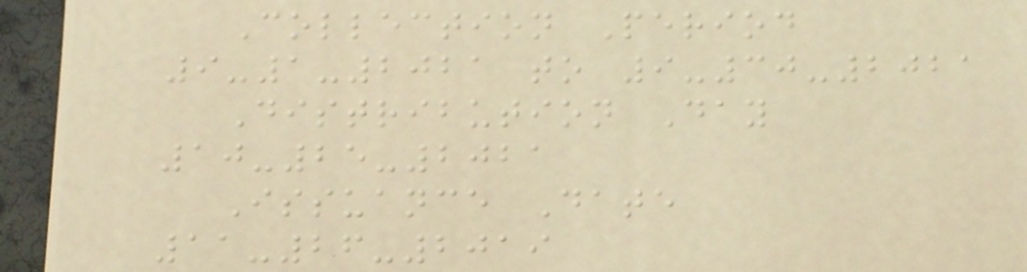Collection Period
9-1-2021 to 9-30-2021
Distribution Day
10-25-2021
Issuance Date
11-26-2019
